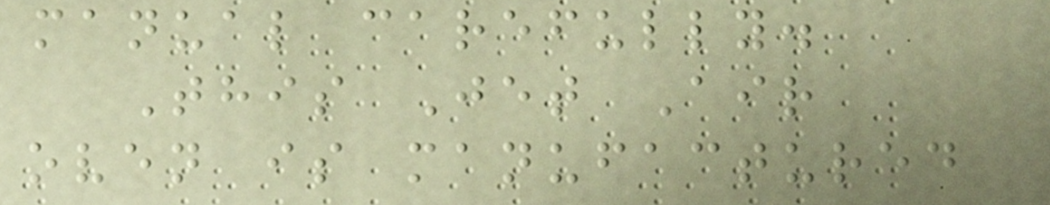manual carefully.
This Jet Air
oven is manufactured
